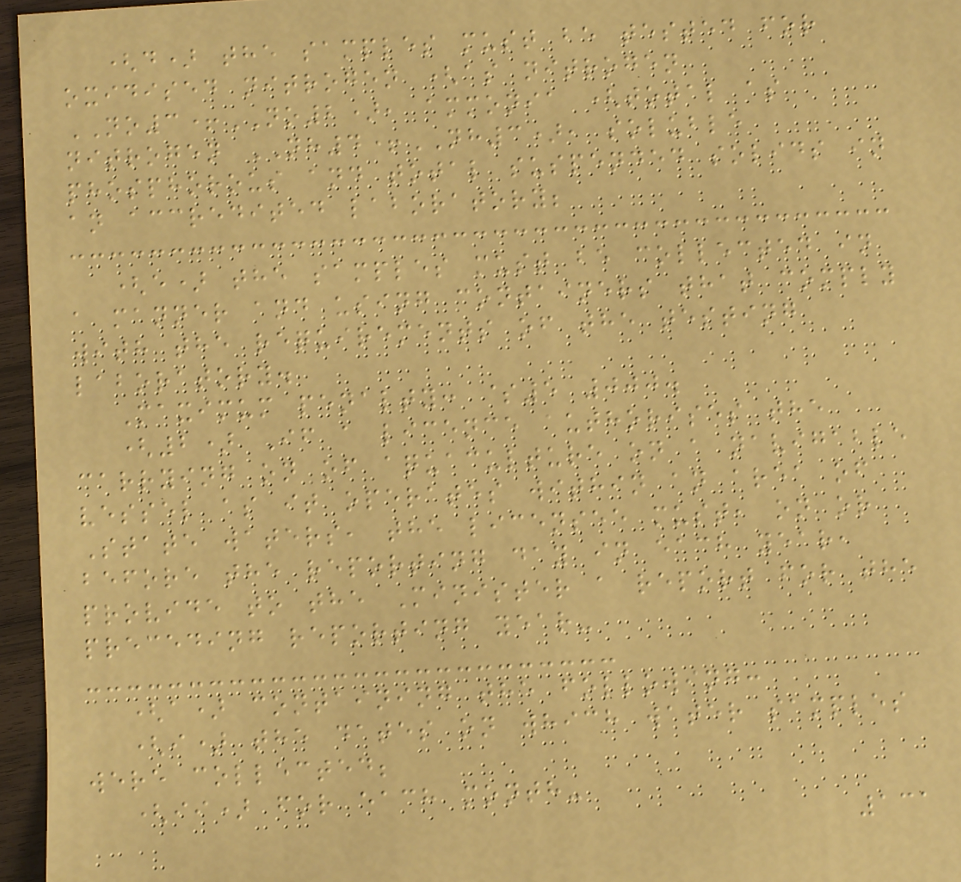(d) the samples must be tested for
oxidised nitrogen (as nitrogen
NO3+NO2), ammonia (total as
nitrogen NH4+NH3), soluble
phosphorous and total suspended solids in
an accredited laboratory;
(e) the samples must be collected in
a manner and using containers that comply
with the requirements of the testing
laboratory.
Maximum penalty: $5 000.
(2) If a licence authorises the
carrying on of aquaculture on a navigable
vessel as it operates within an area of
State waters, the licensee must, on or
before the reporting day in each year,
provide to the Minister a report for the
preceding reporting year-
(a) containing the following:
(i) the dates on which water samples
were collected;
(ii) for each month-
131
